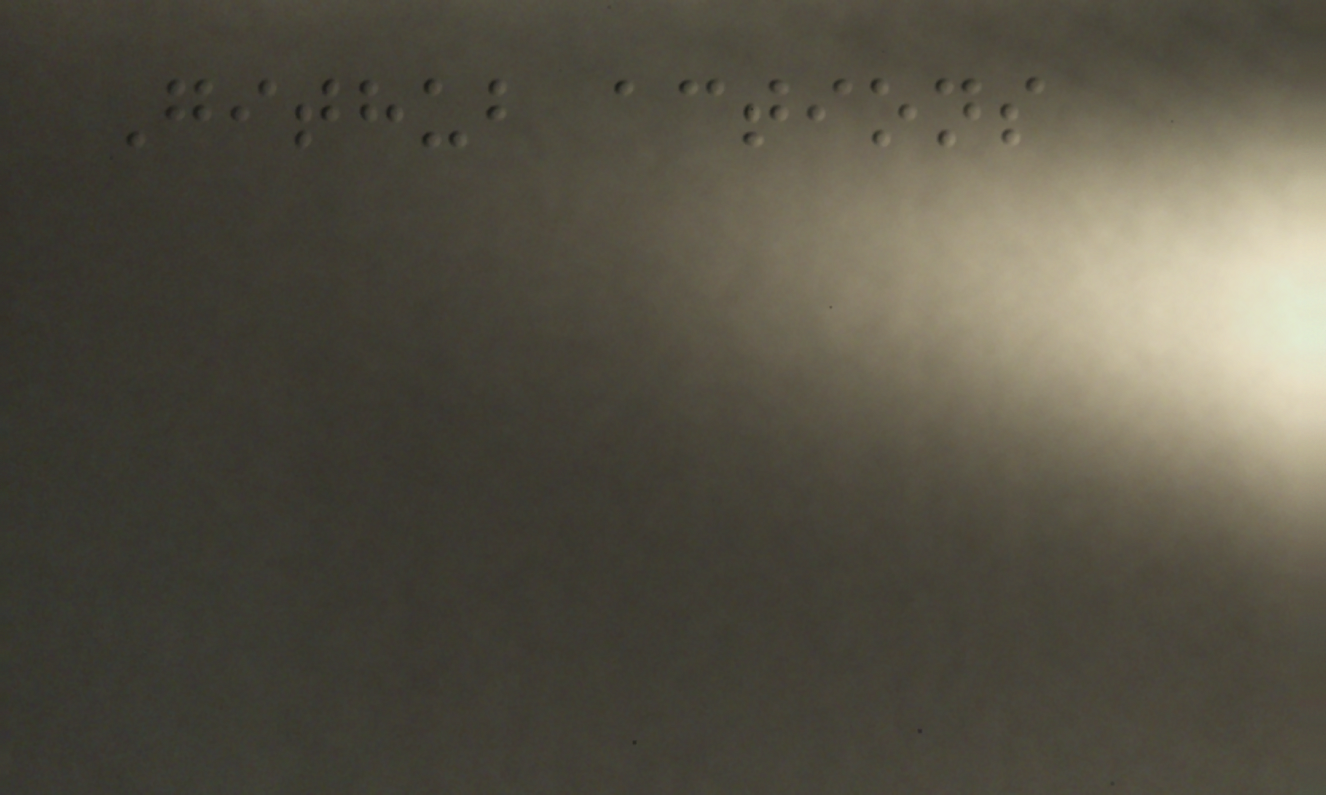Github actions
